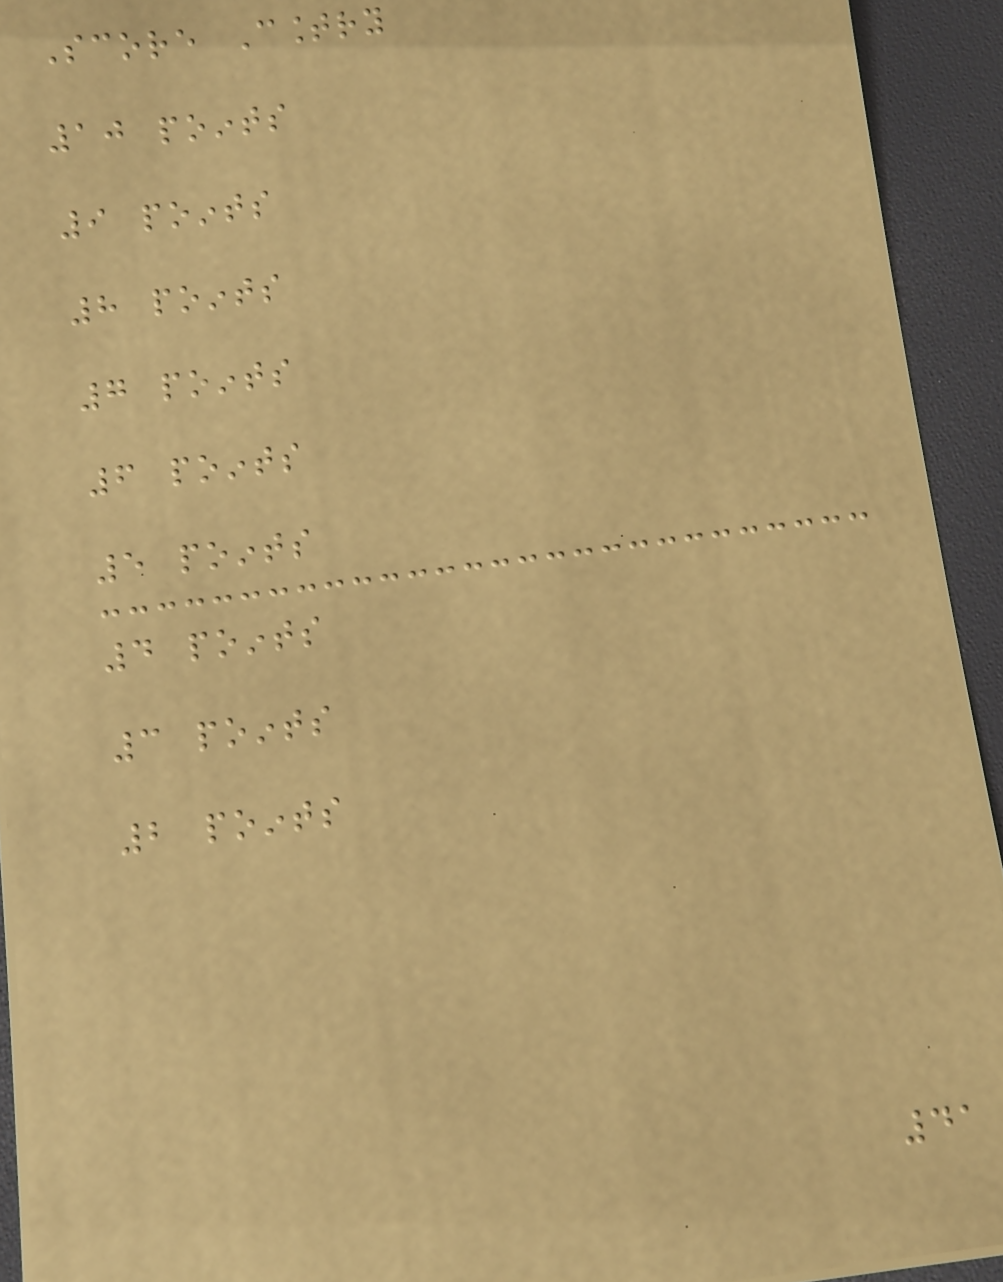Score Country
10 points
9 points
8 points
7 points
6 points
5 points
4 points
3 points
2 points
41
